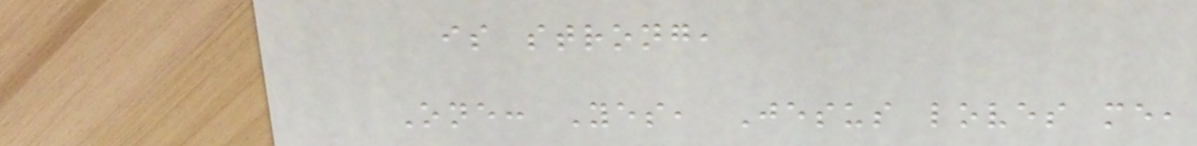is strong,
One: Yes, Jesus loves me,
